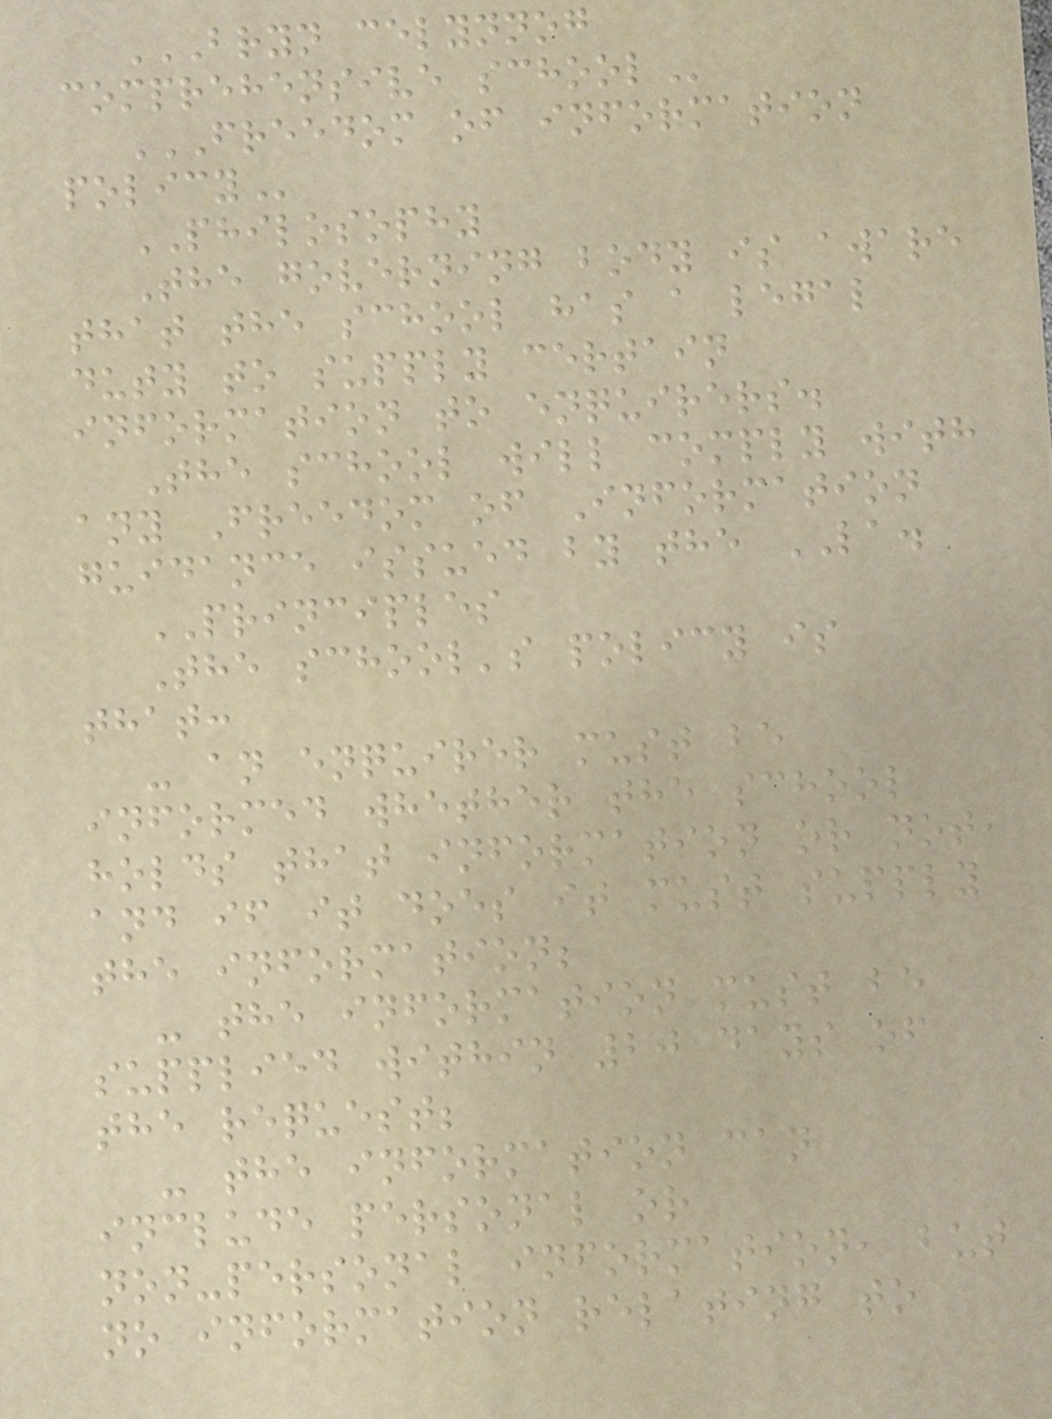BRYN CELYNNOG
COMPREHENSIVE SCHOOL
FREEDOM OF INFORMATION
POLICY
PHILOSOPHY
The governing body is aware
that the school has a legal
duty to supply certain
information to enquirers.
The school will comply with
any Freedom of Information
guidance issued by the LA.
PRINCIPLES
The school's policy is
that:
- an enquirer must be
informed whether the school
holds that information or not,
and if it does it must supply
the information;
- the information must be
supplied within 20 days of
the request;
- the information can
include personal or
non-personal information, but
no information relating to
